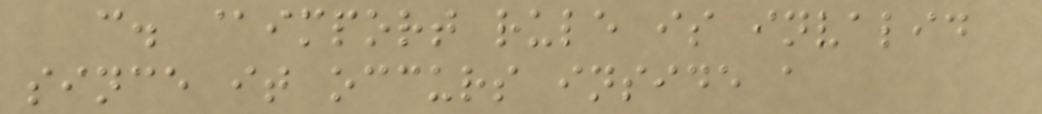c. @import rule is invalid
since it occurs inside a
